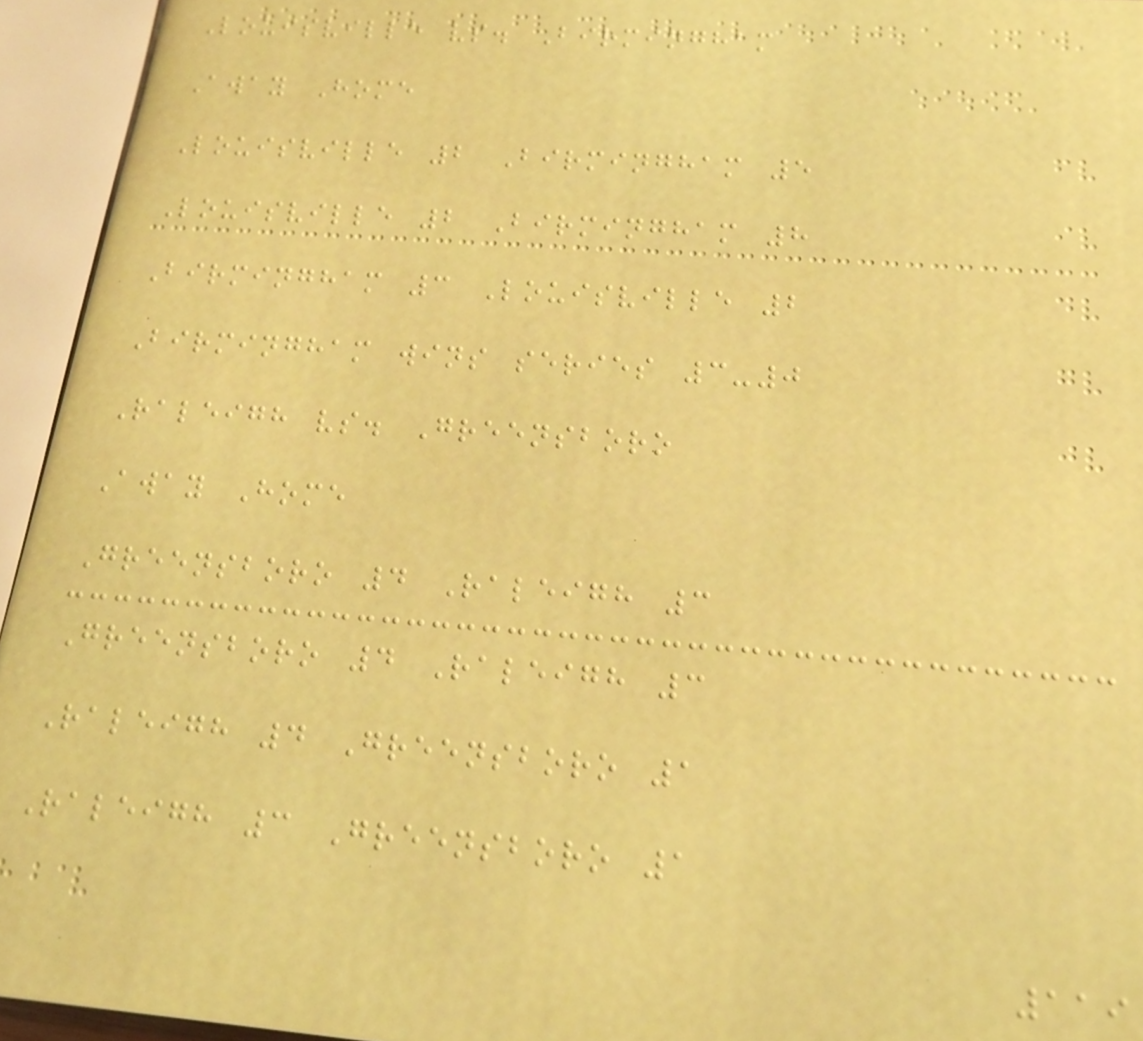Louisville vs. Birmingham
Away Home
Louisville 2 Birmingham 5
Louisville 2 Birmingham 8
Birmingham 3 Louisville 2
Birmingham wins series 3-0
Raleigh vs. Greensboro
Away Home
Greensboro 4 Raleigh 3
Greensboro 4 Raleigh 3
Raleigh 4 Greensboro 1
Raleigh 3 Greensboro 1
119
